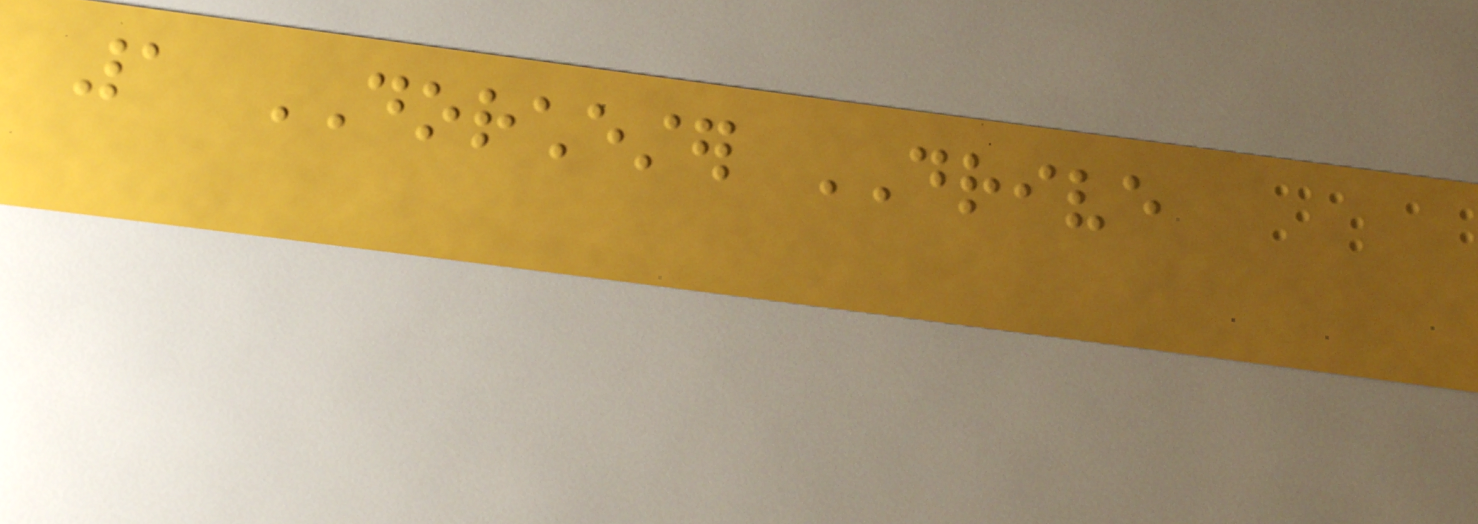1 DORCHESTER DRIVE
